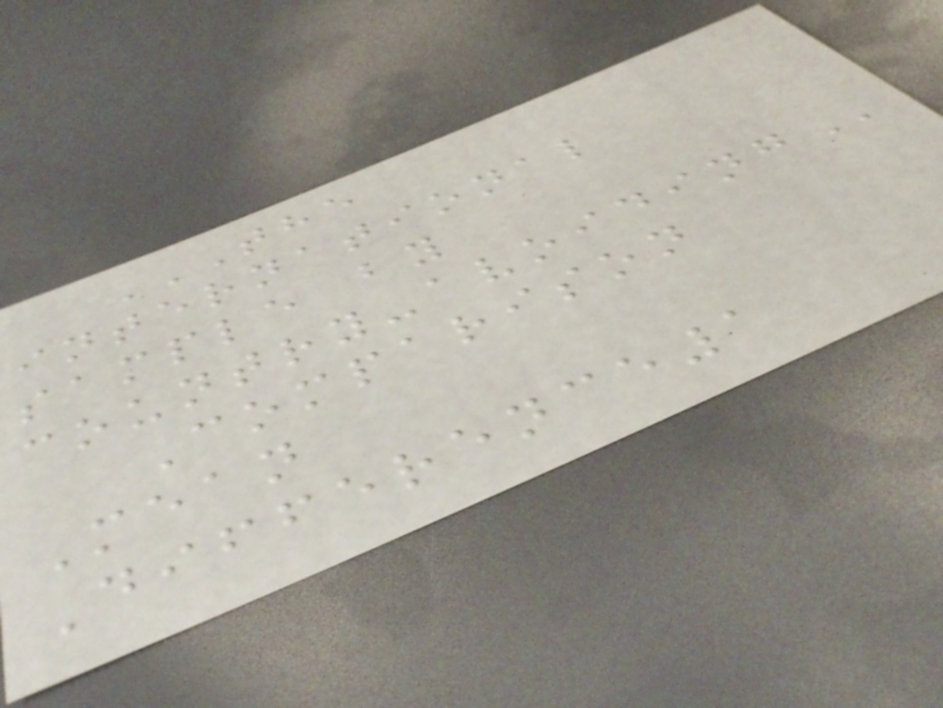THE
INTERNATIONAL
SAMPLE BY
COUNTRY-AVOIDING
Comparison
Mean
Difference1
